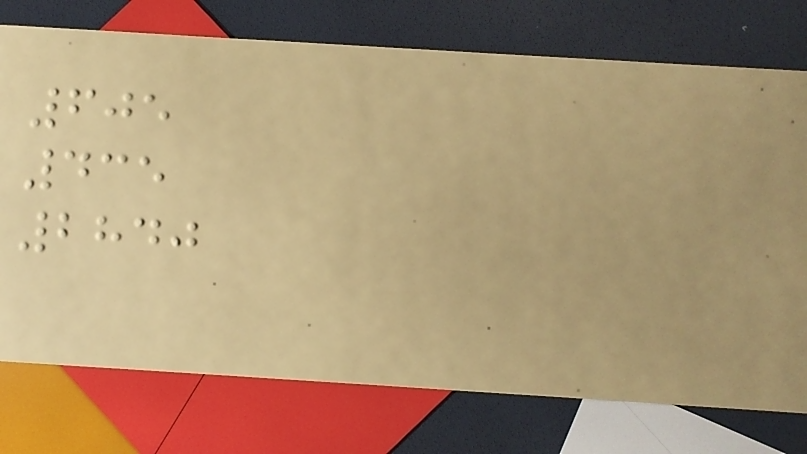605
435
2840
